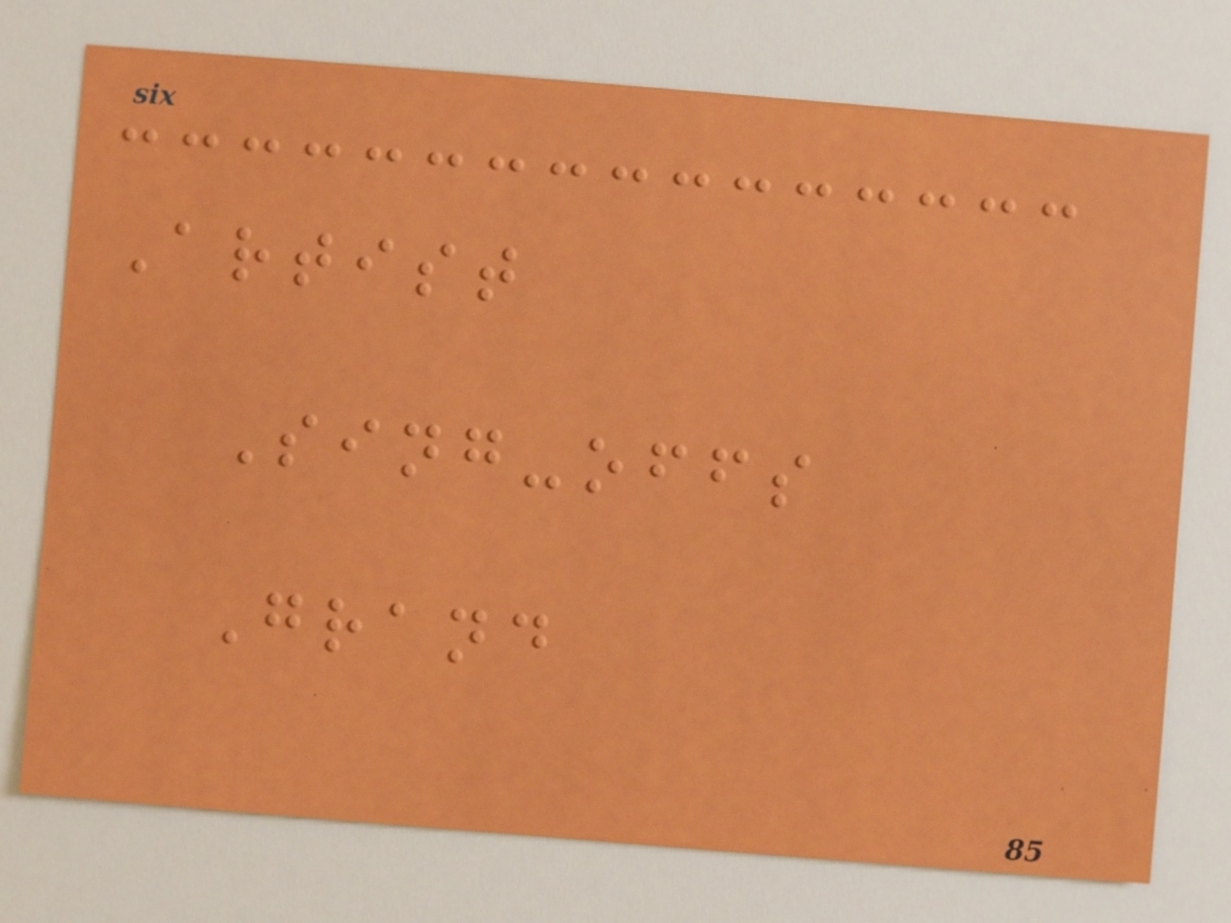Artist
Sing-offs
Grand
